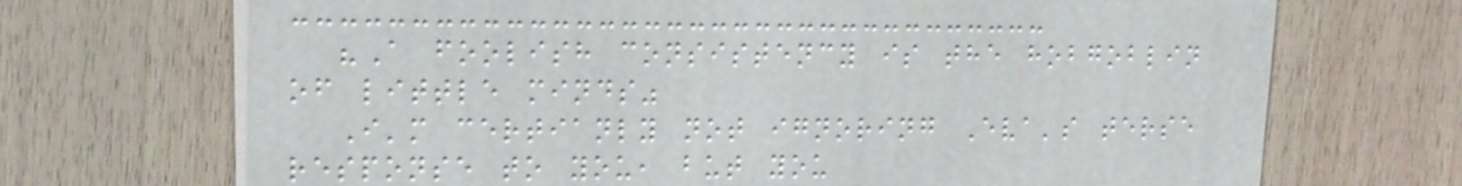"A foolish consistency is the hobgoblin
of little minds"
I'm certianly not ignoring Eva's terse
response to you, but you
